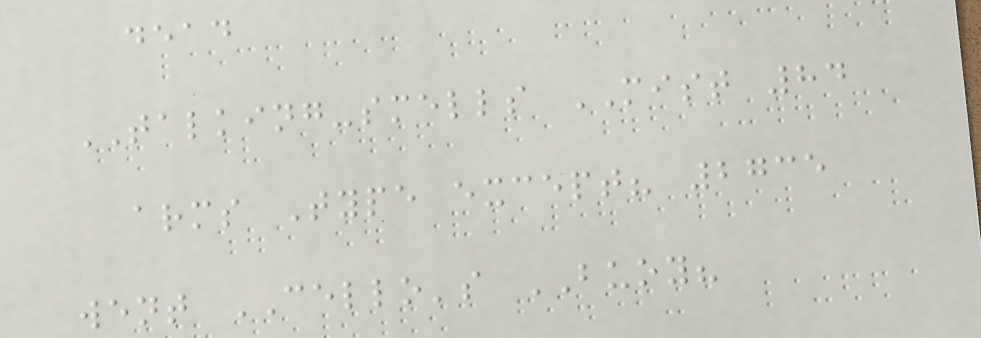dead
TALKING-smells MIST 84
arms Type except? 2735
went CELLO's BUOY?
